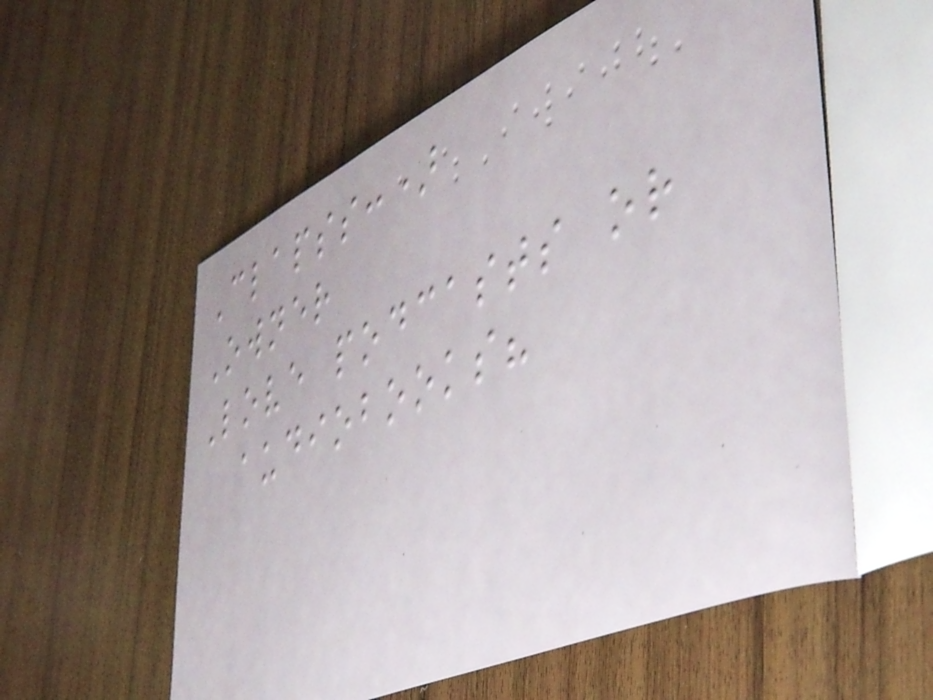Clapss:)
Owner
Love podcasts or
audiobooks?
